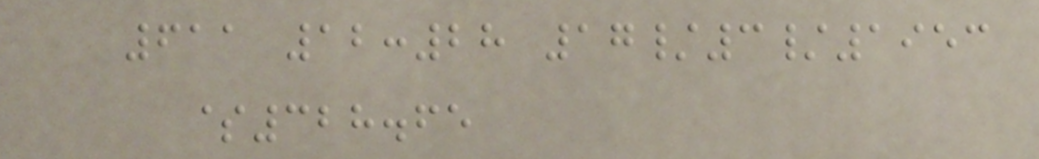611 12:28 17/3/1953
$328.65
